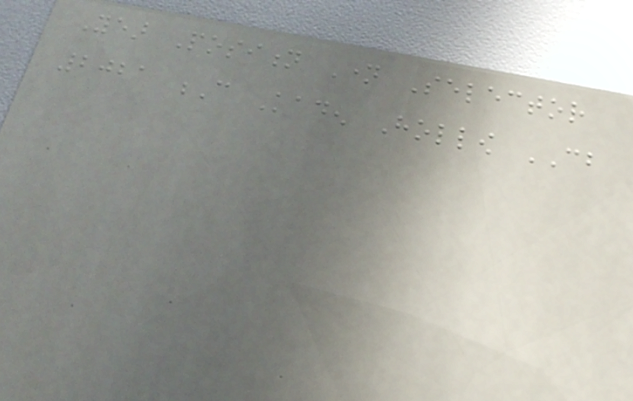Year Position Name Selector
2021 C Kaden Hollow CB
